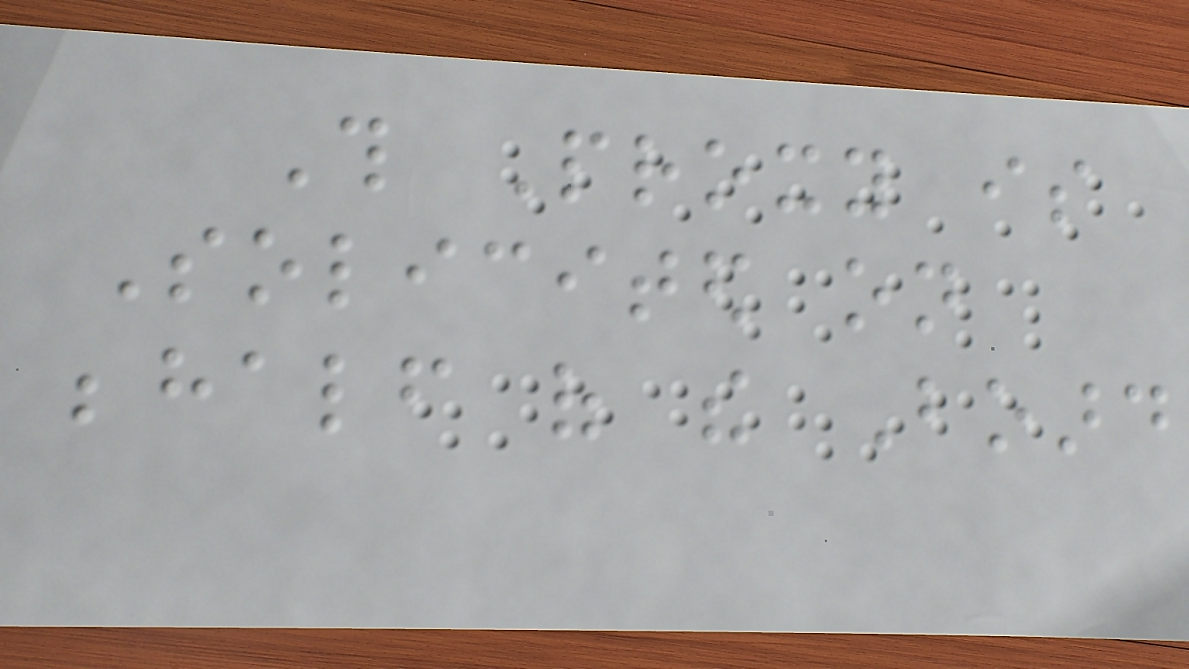This Proxy is
Solicited on
behalf of the Board
